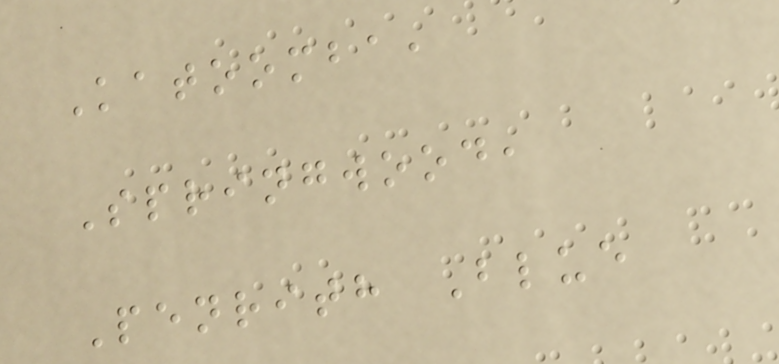Katoomba,
Springwood,
Penrith Blue
